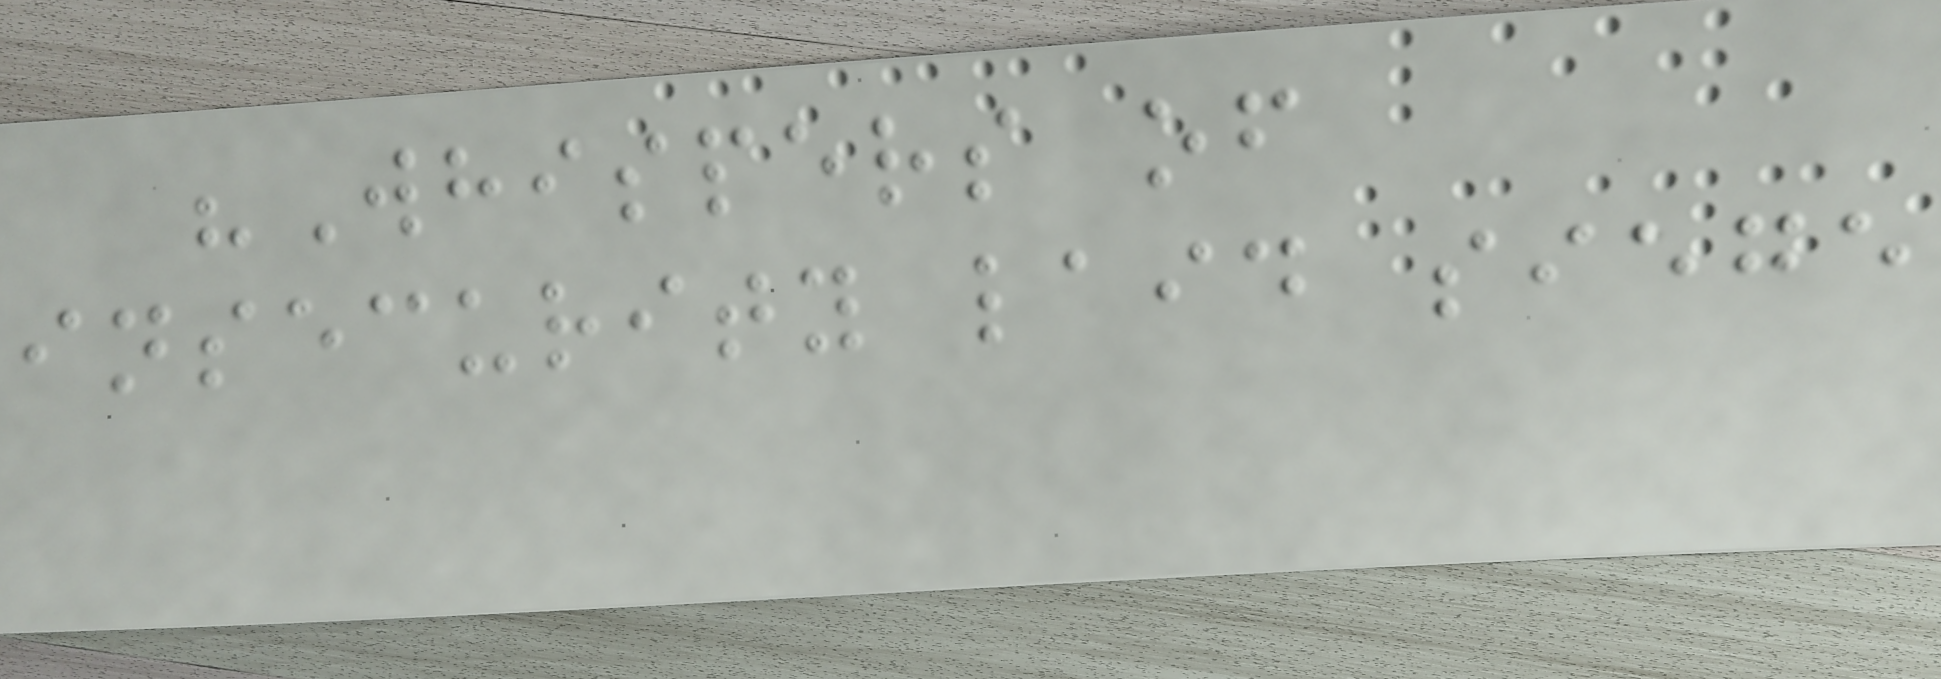"Whispers of
insecurity laid siege
